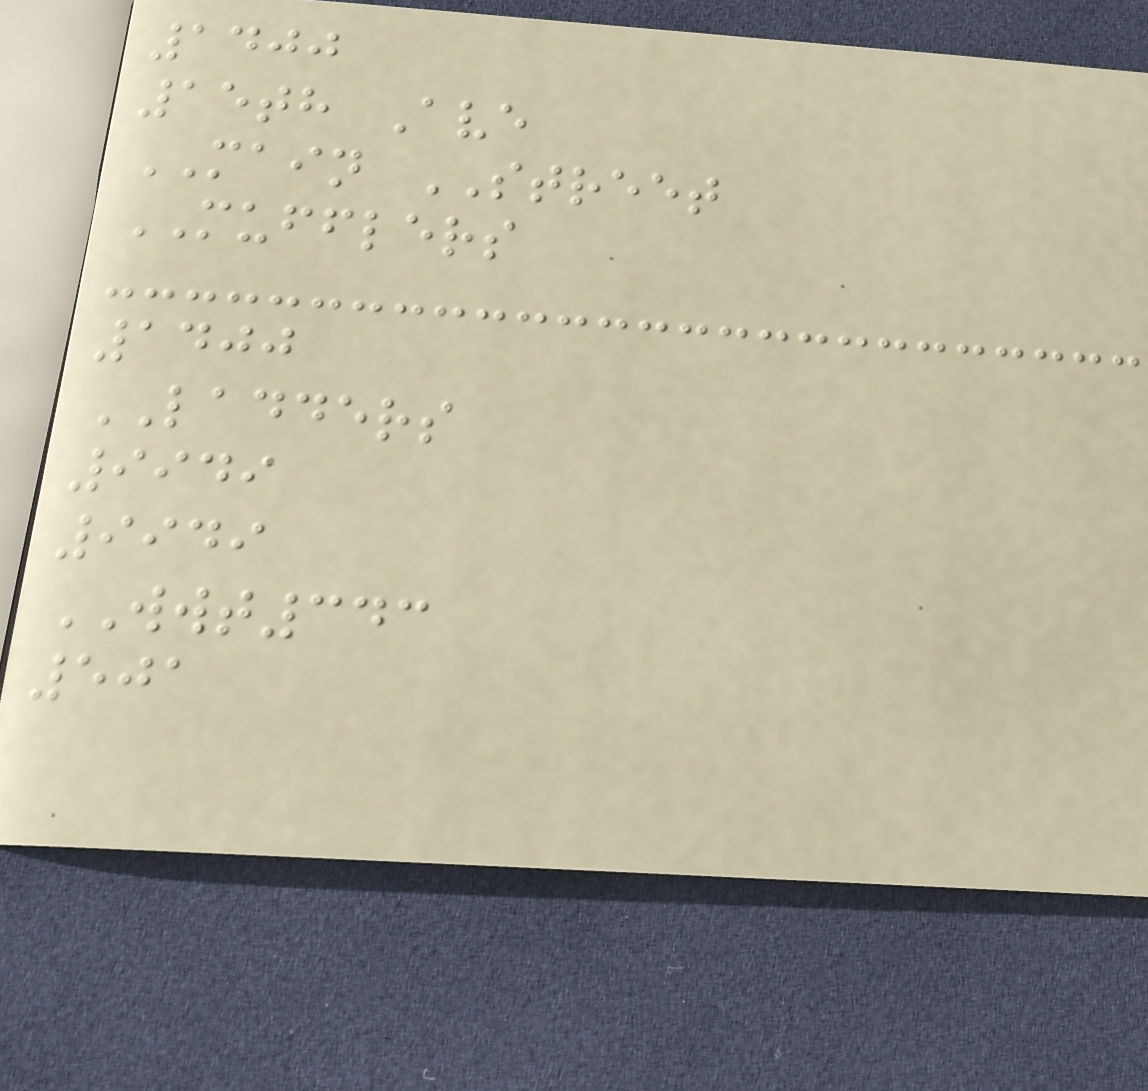1400
15th Ave
MAIN STREET
MUFFLERS
1400
LADDERS
9949
9949
WWT343
501
